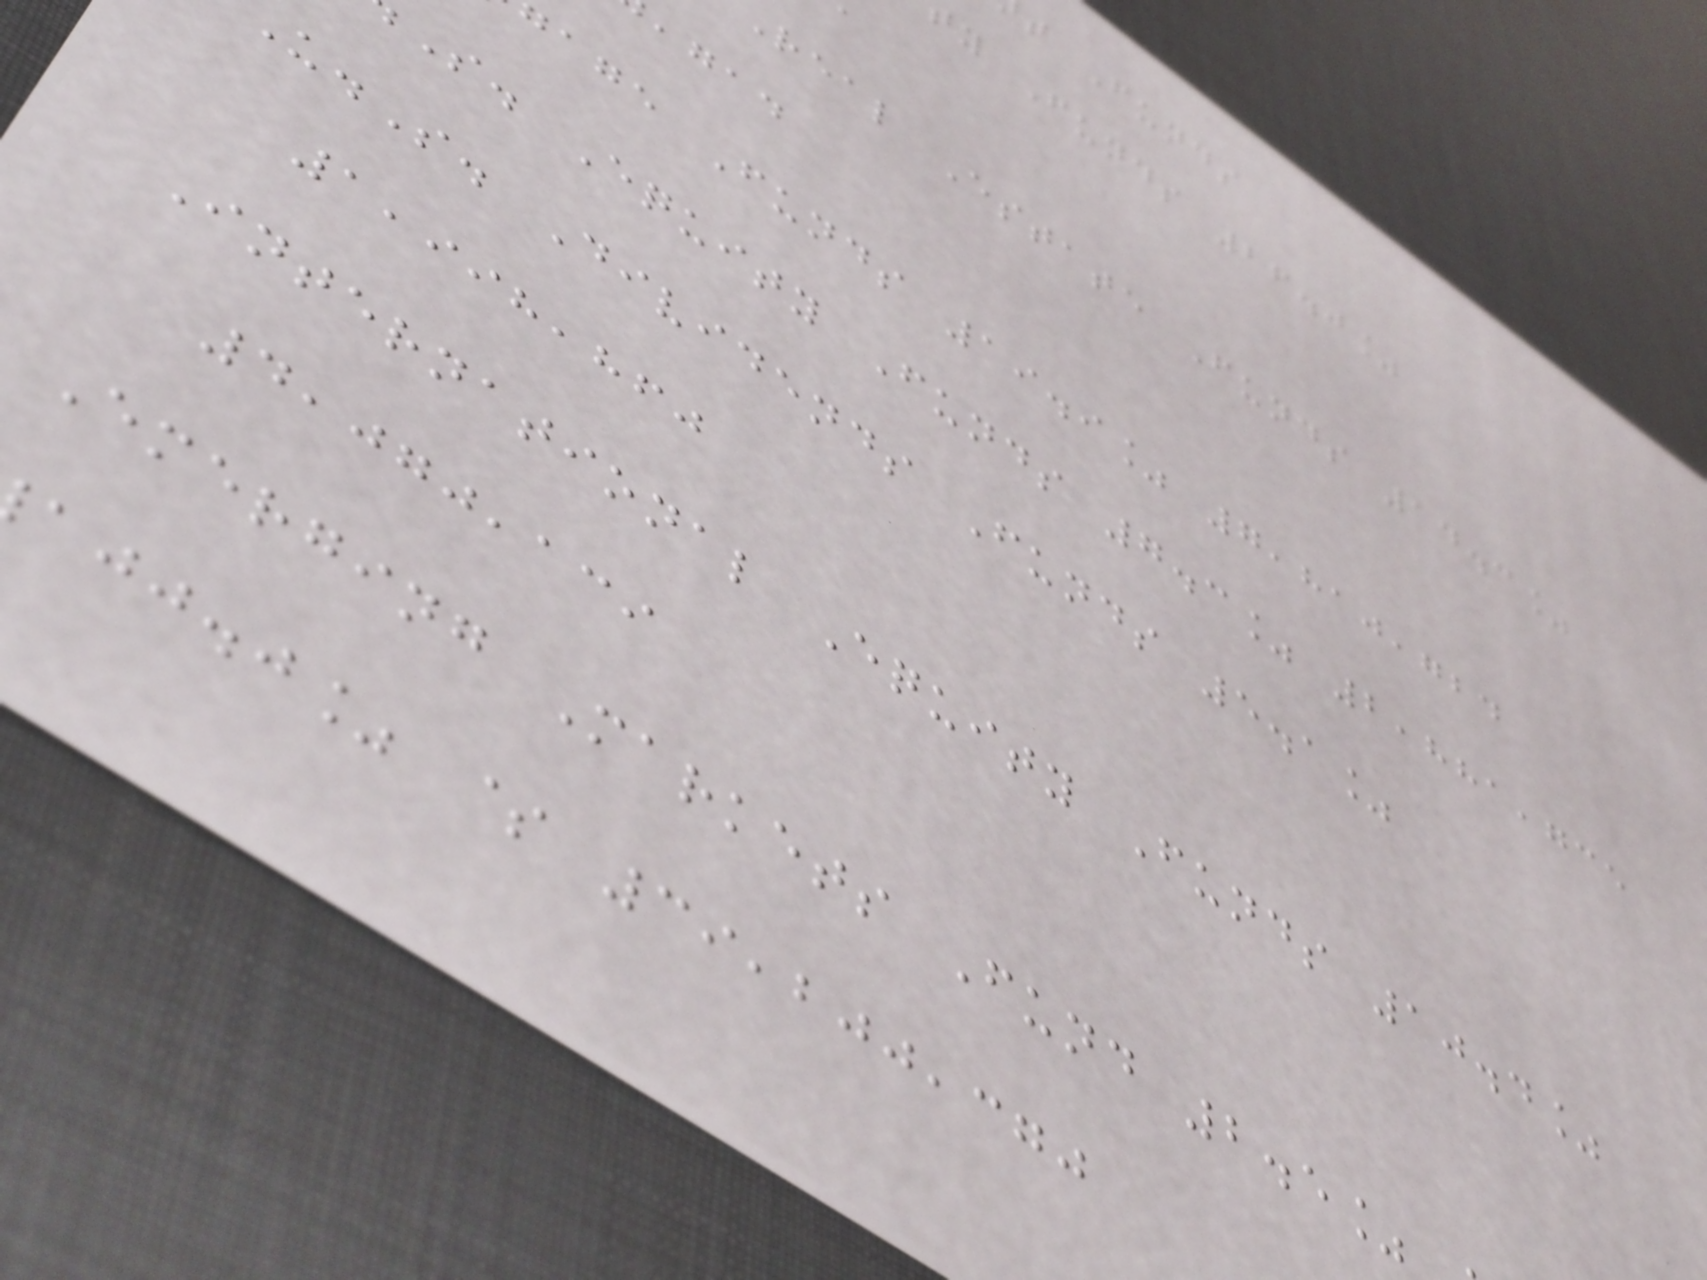t Funds
y Funds 26.0%
real Estate Funds 14.3%
,gad
age Funds 19.9% 7,810,724
S. Equity Funds 7.3% 2,881,735
.S. Dividends Funds 5.1%
1,998,860
International Equity Funds 10.4%
4,070,139
Emerging Markets Fund 2.5%
ajj.j% $ 39,200,370
